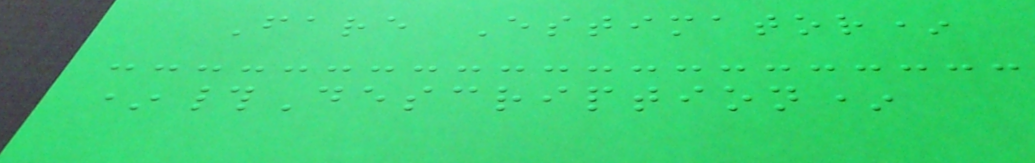Fare Estimator*
*#Description*
